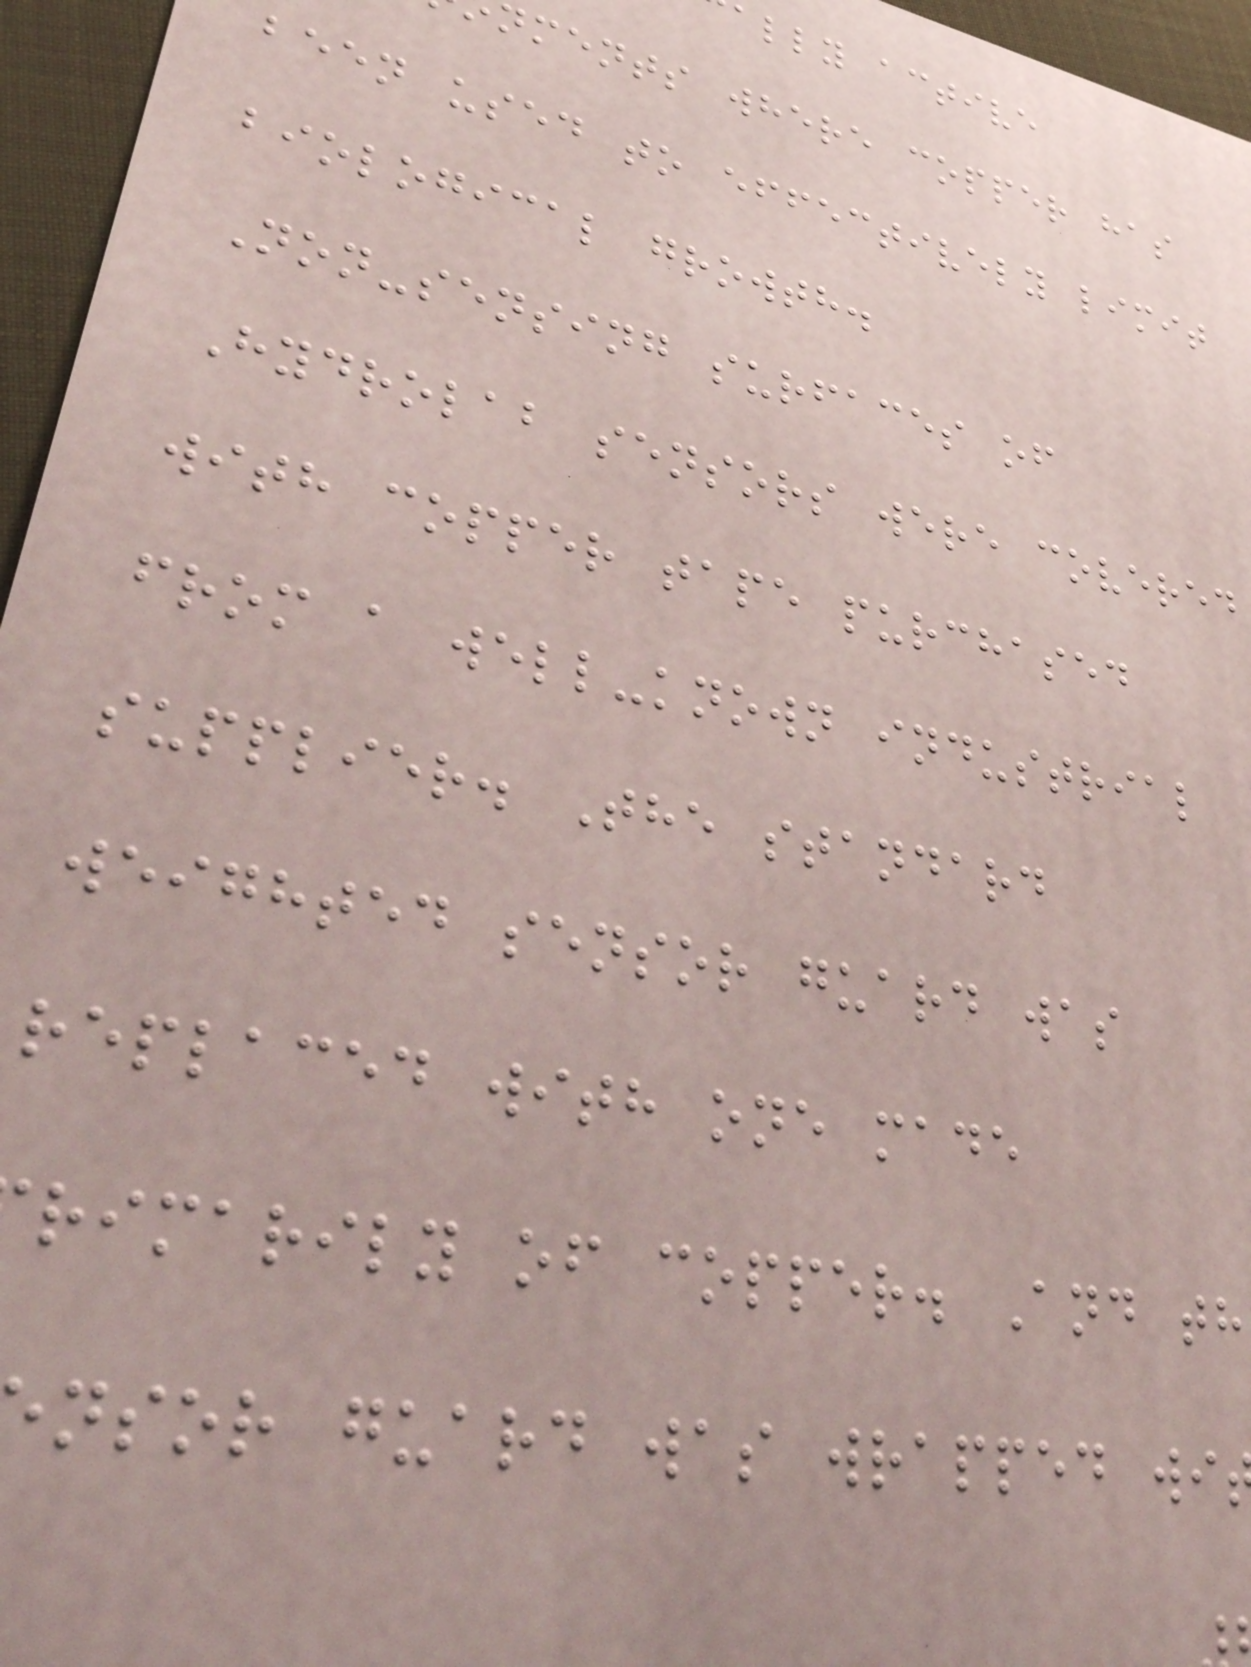ally active
nments where copper has
been used to effectively limit
biological growth.
Non-sensing surfaces of
Hydrolab sensors were covered
with copper tape purchased
from a well-known industrial
supplier. The standard
weighted sensor guard was
replaced with one made
rimarily of copper. And th
nsor guard was wrapped wi
